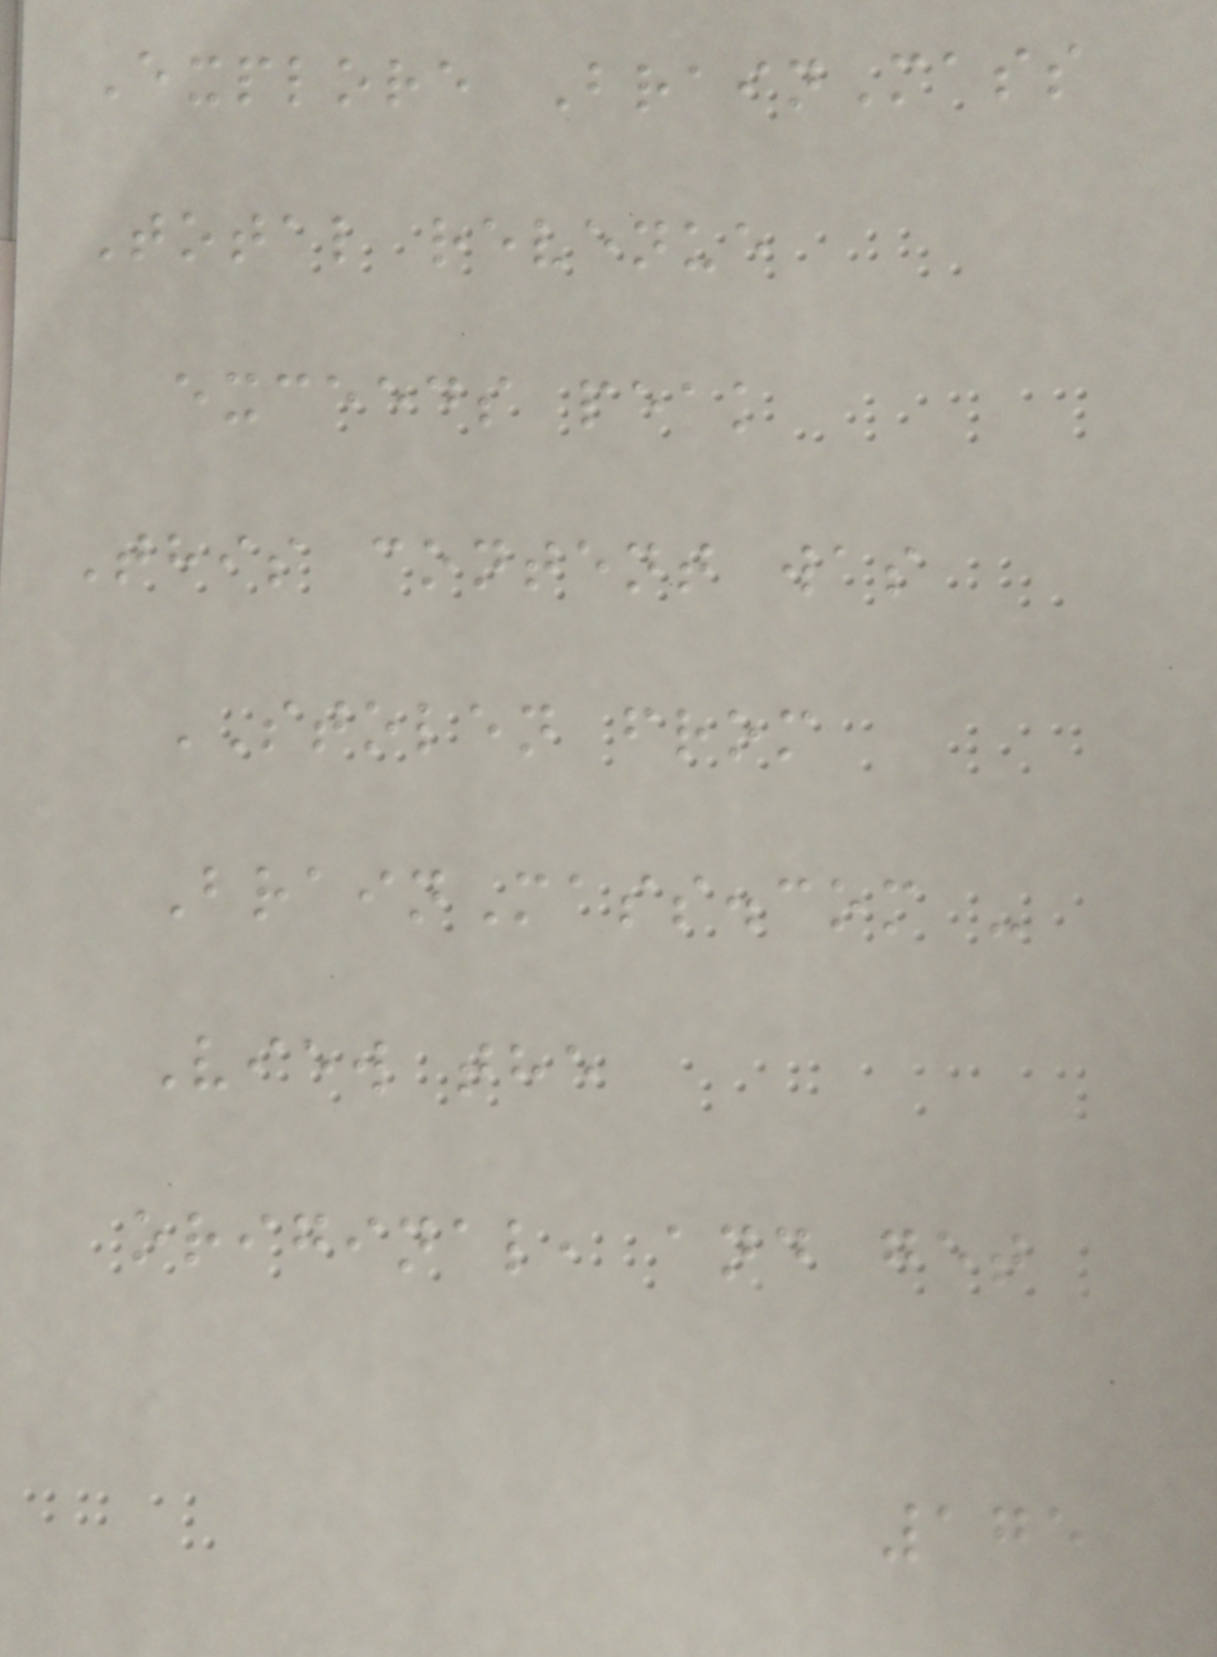Explore BrainMass
Total revenue
exceeds peak
This content was
STOLEN from
BrainMass.com -
View the
original, and get
175
